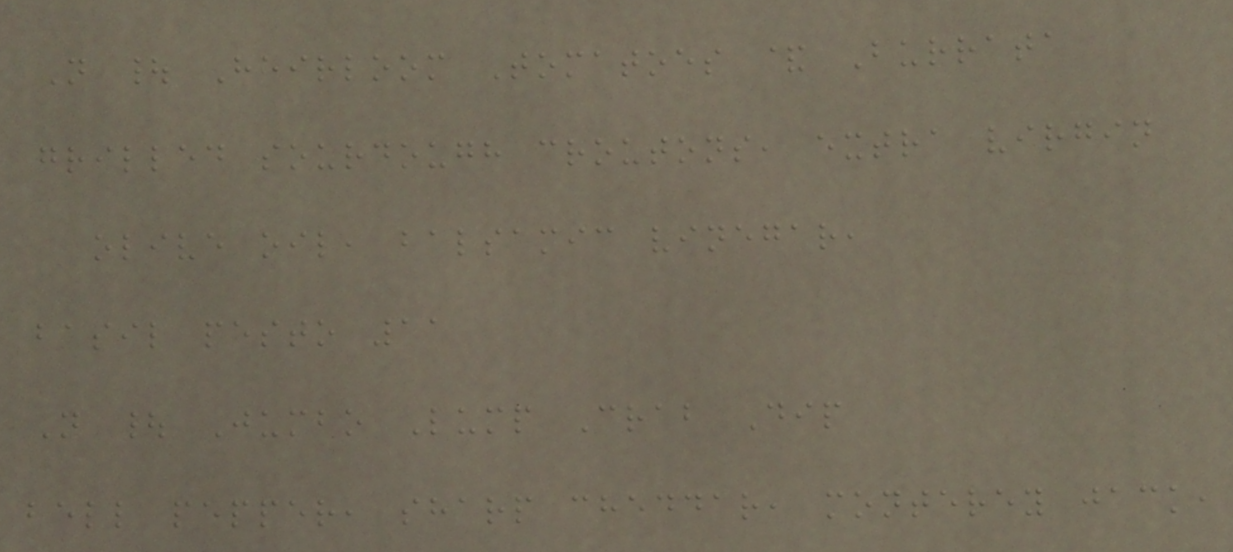N | Heirloom Tomatoes & Burrata
grilled sourdough croutons, extra virgin
olive oil, balsamic vinegar,
basil pesto 11
N | Jumbo Lump Crab Dip
bell pepper, sharp cheddar, monterey jack,
